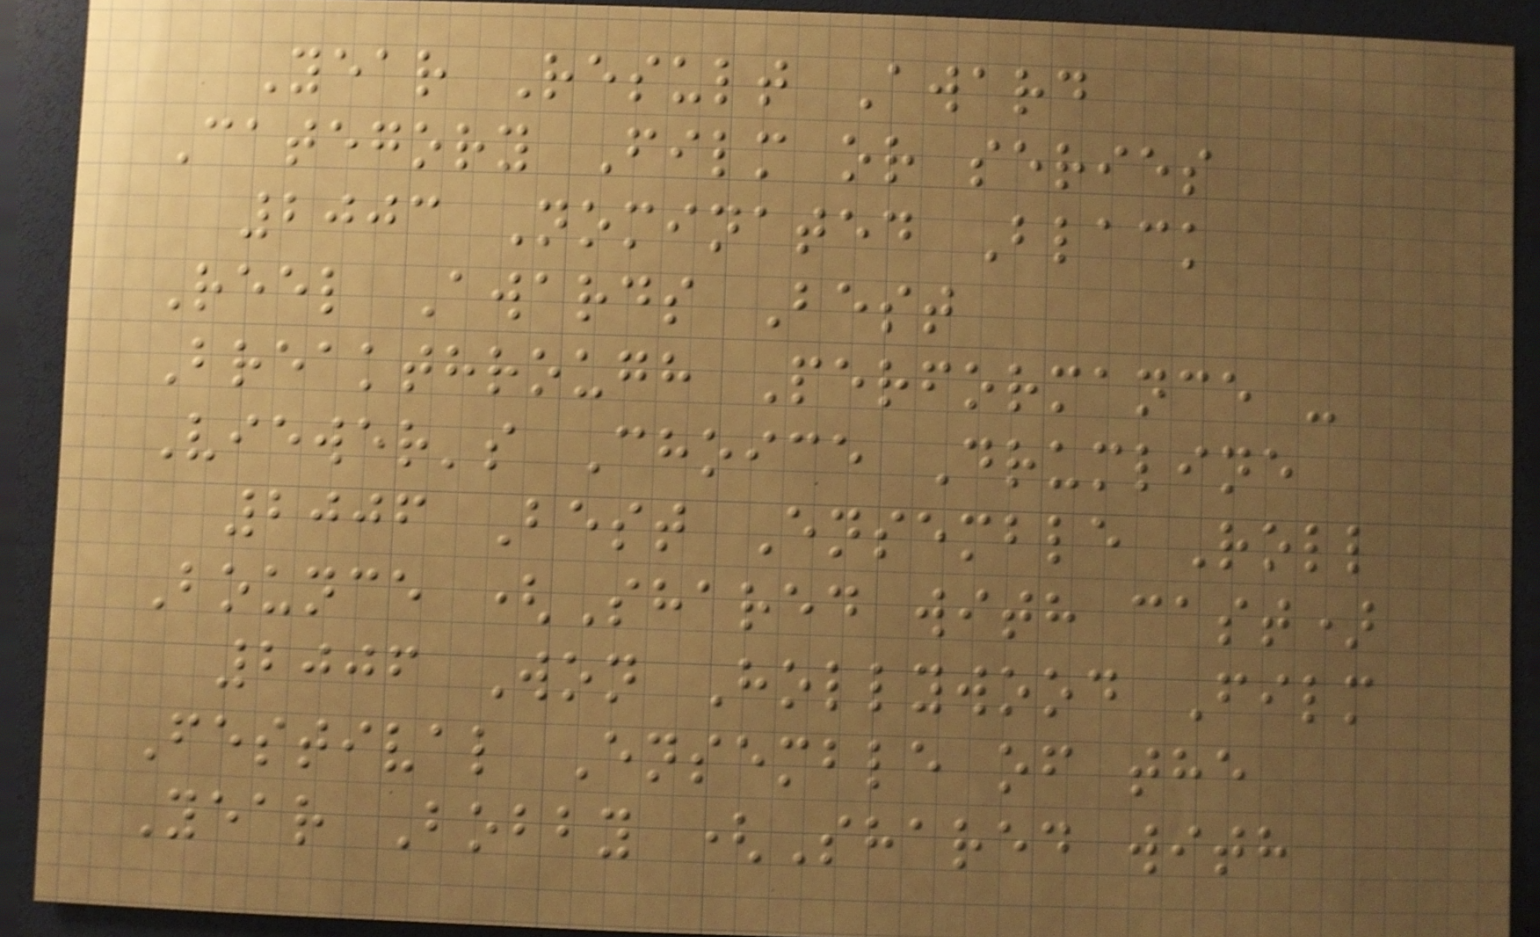Year Result Award
Category Film or series
2003 Nominated Black
Reel Awards Best
Breakthrough Performance -
Viewer's Choice Drumline
2006 Best Ensemble Roll
Bounce (Shared with cast)
2006 Won Hollywood Film
Festival Ensemble of the
Year Bobby (Shared with
